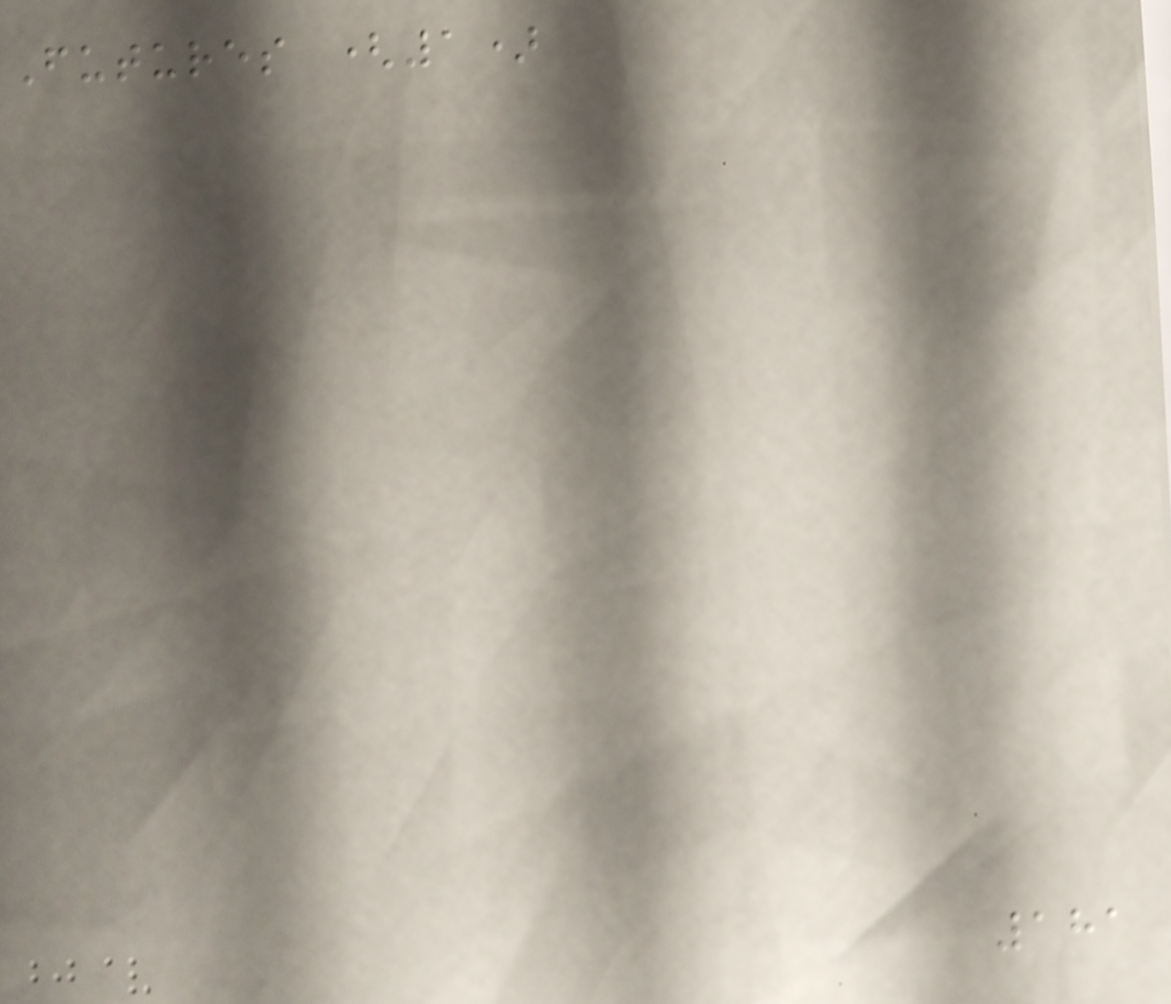Futures (1)
181
